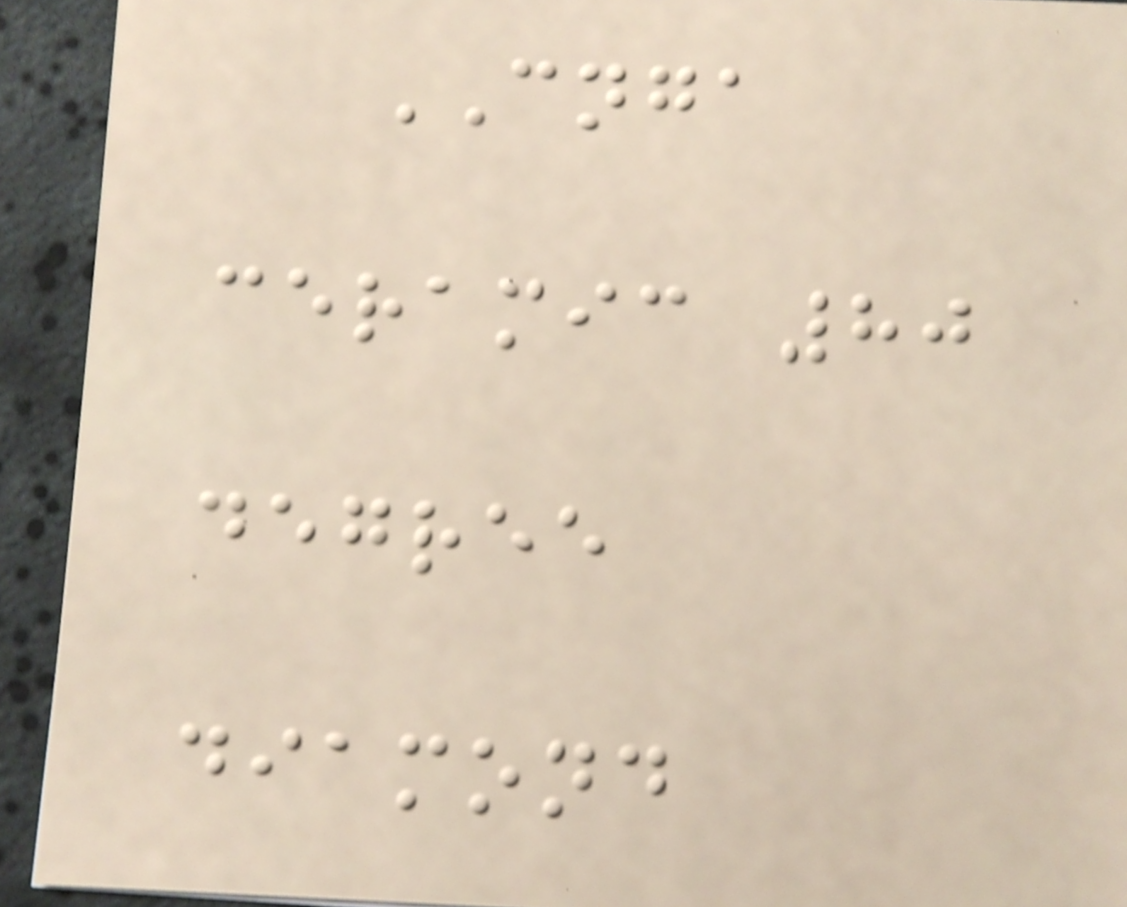CNGA
ceramic 80
degree
diamond
